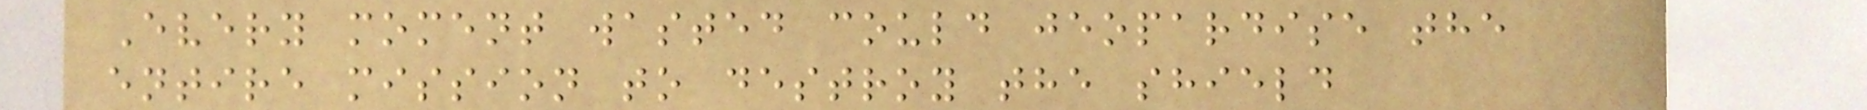Every moment wasted could jeopardise the
entire mission to destroy the shield
